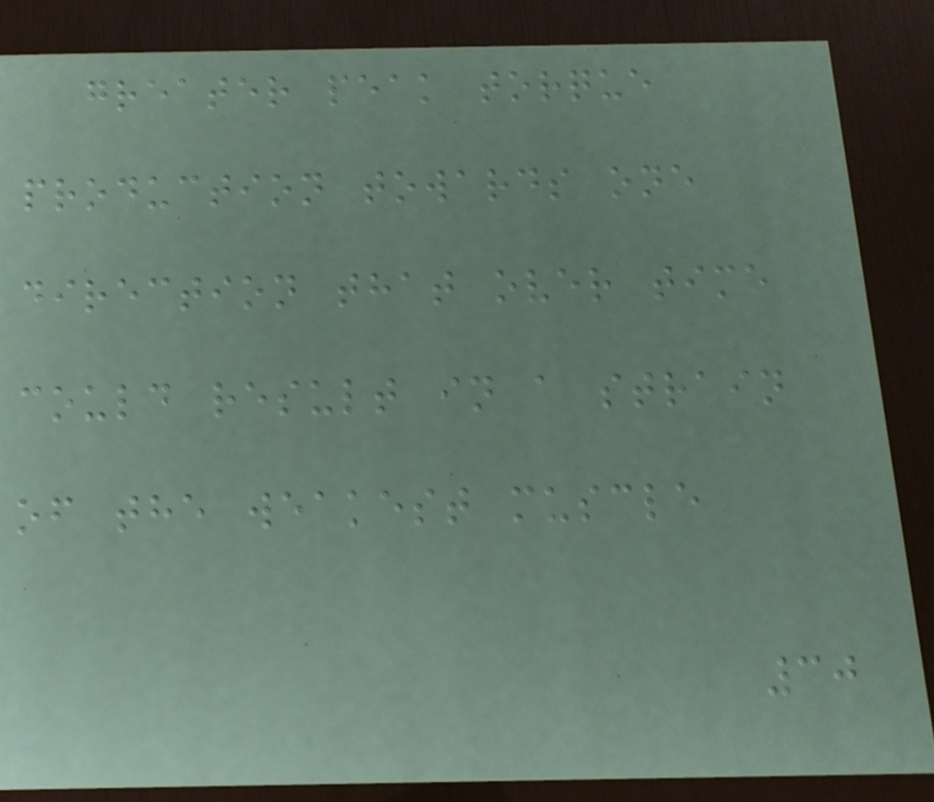greater peak torque
production towards one
direction that over time
could result in a strain
of the weakest muscle
30
